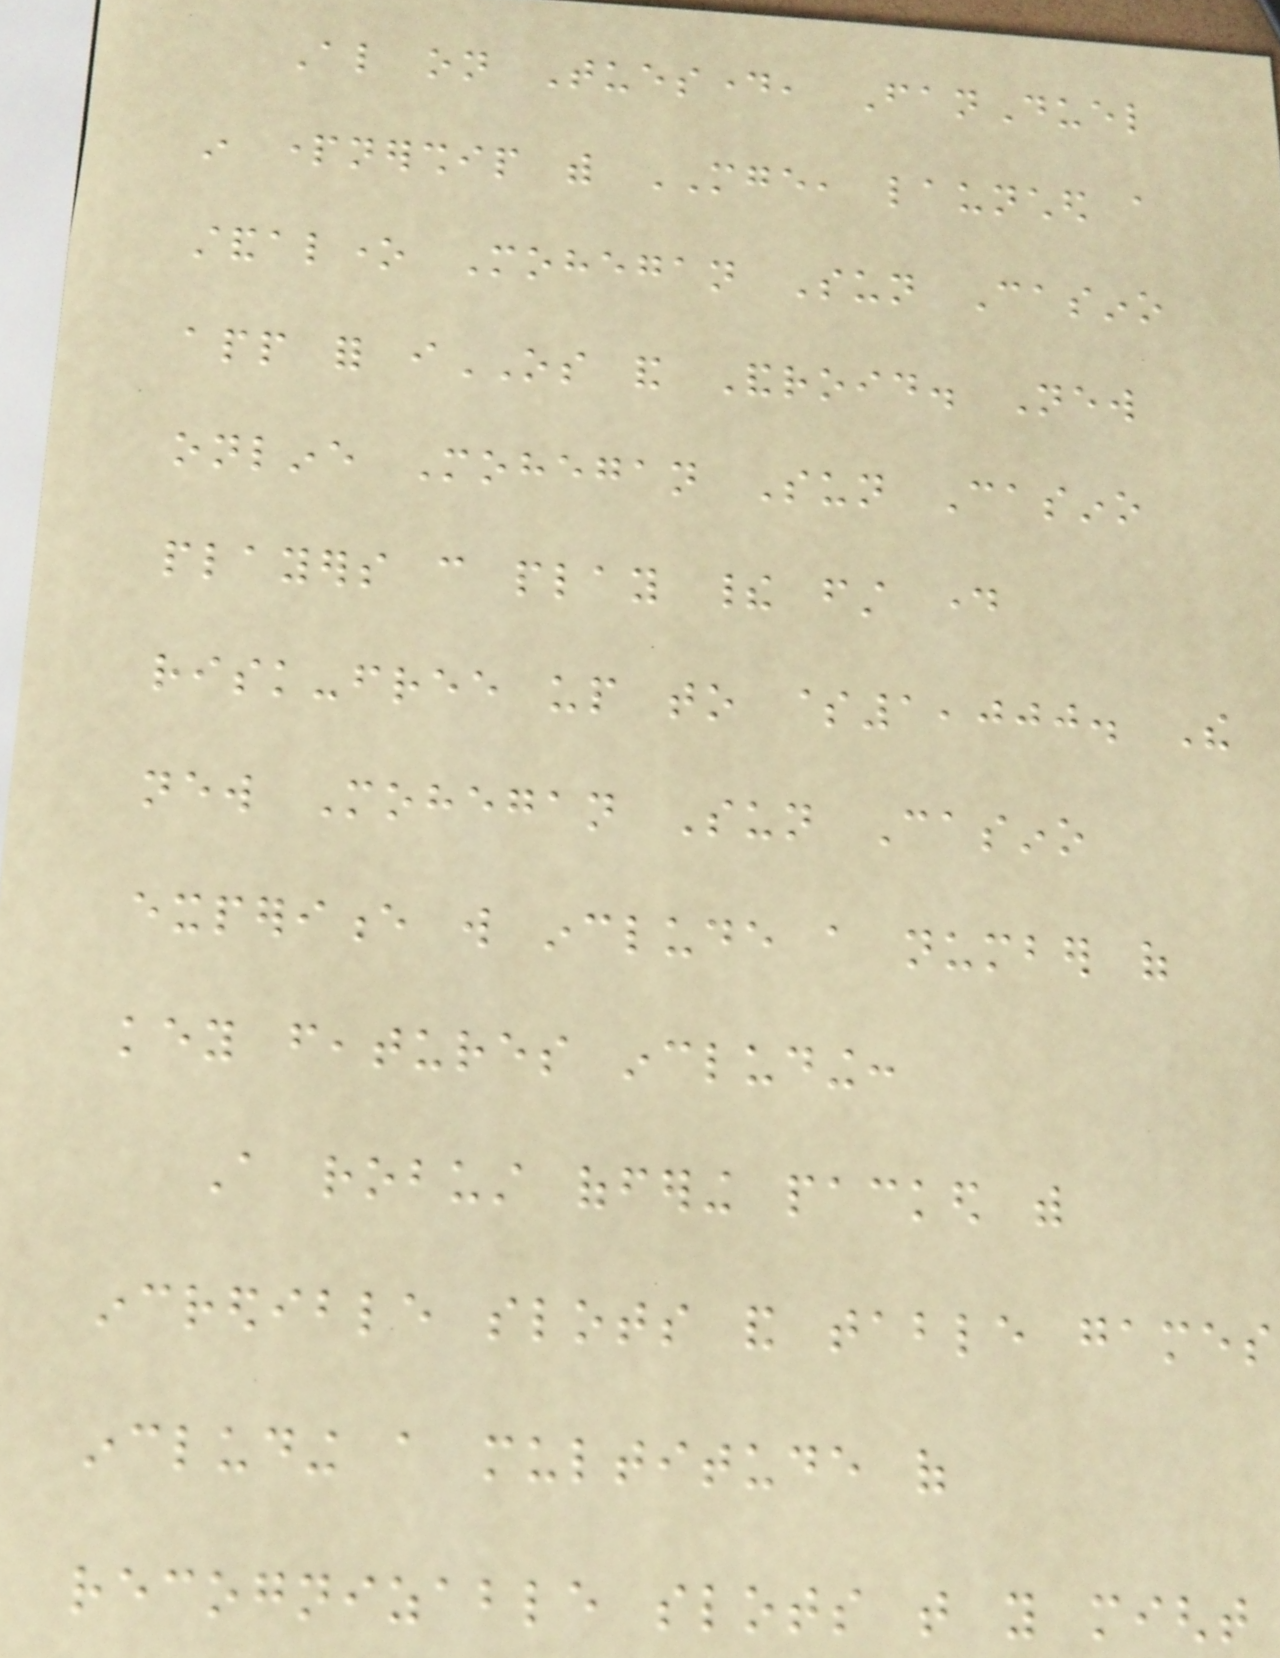Also on Tuesday, FanDuel
in partnership with MGE, launched a
standalone Mohegan Sun Casino
app for iOS and Android. New
online Mohegan Sun Casino
players can play their first day
risk-free up to $1,000. The
new Mohegan Sun Casino
experience will include a number of
key features including:
A robust offering packed with
incredible slots and table games
including a multitude of
recognizable slots that you might
